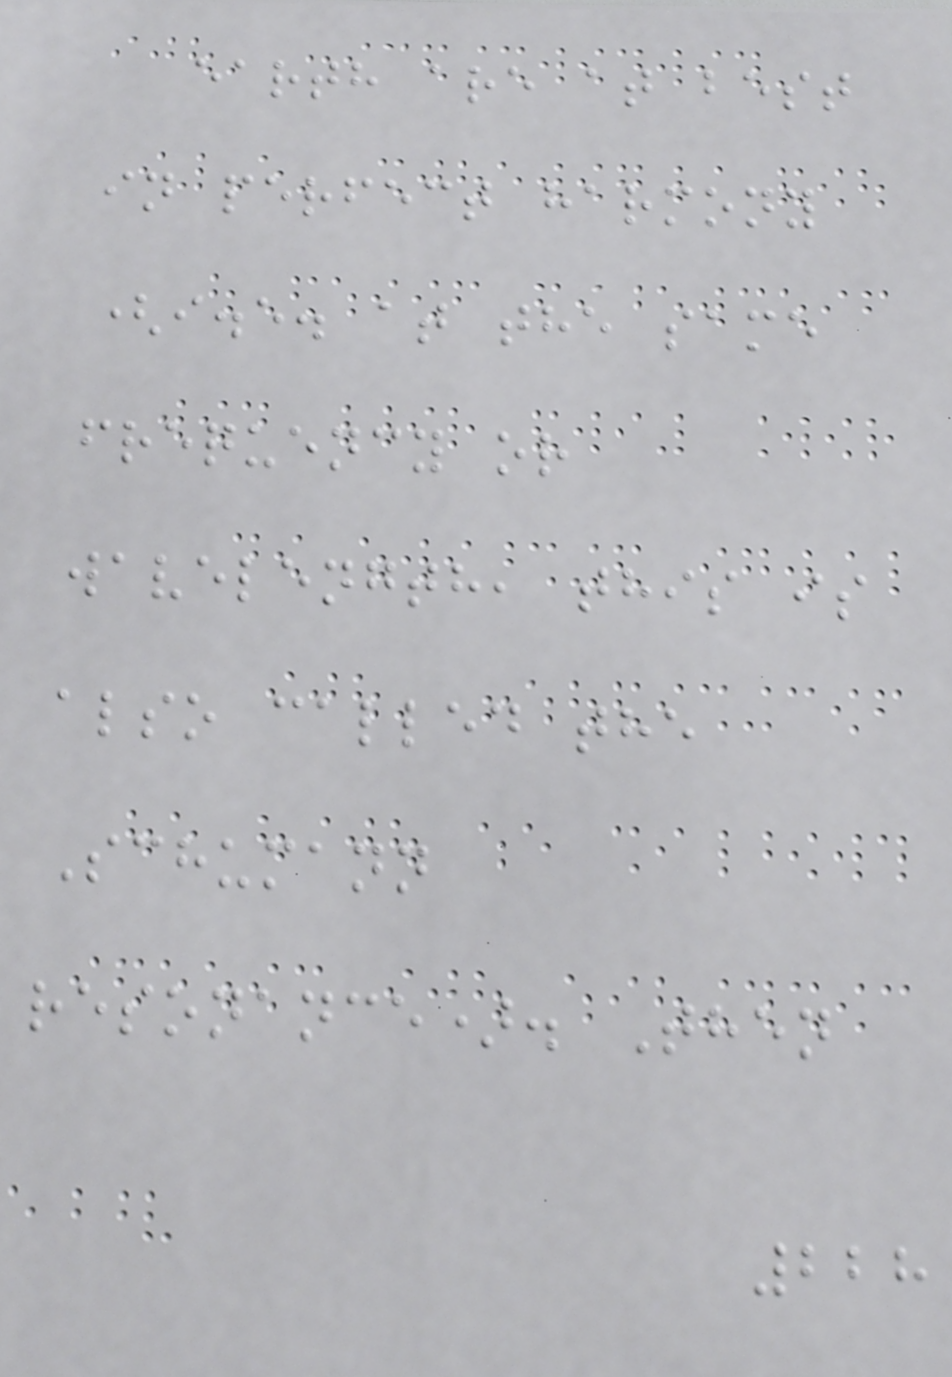earth are at best
in perfect harmony
(i.e. at the same
frequency or
wavelength, this is
also called the
Schumann
resonance). Then
228
